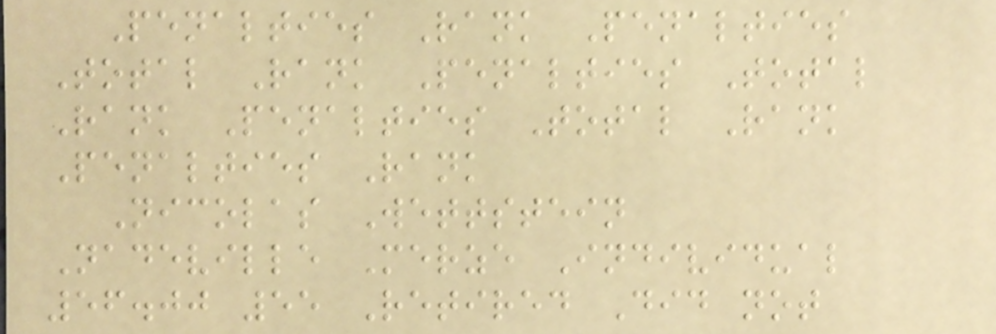Penalties Rank Penalties
Total Rank Penalties Total
Rank Penalties Total Rank
Penalties Rank
Nicolas Wettstein
Nadeville Merze Individual
56.00 55 Retired Did not
